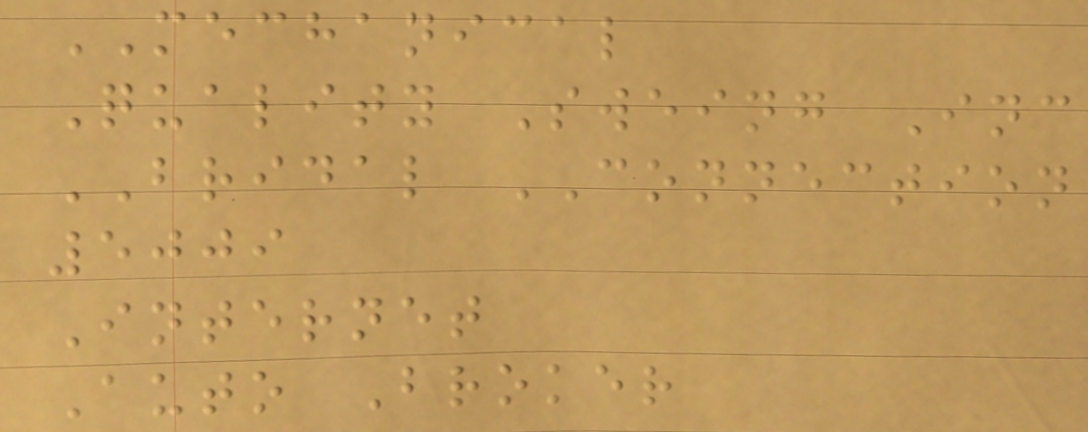MECHANICAL
Quality Sweing Inc
BRIDAL CONNECTION
5009
Internet
Auto Broker
